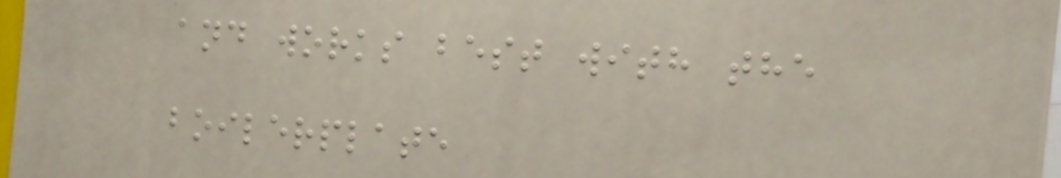and works best with the
boilerplate
